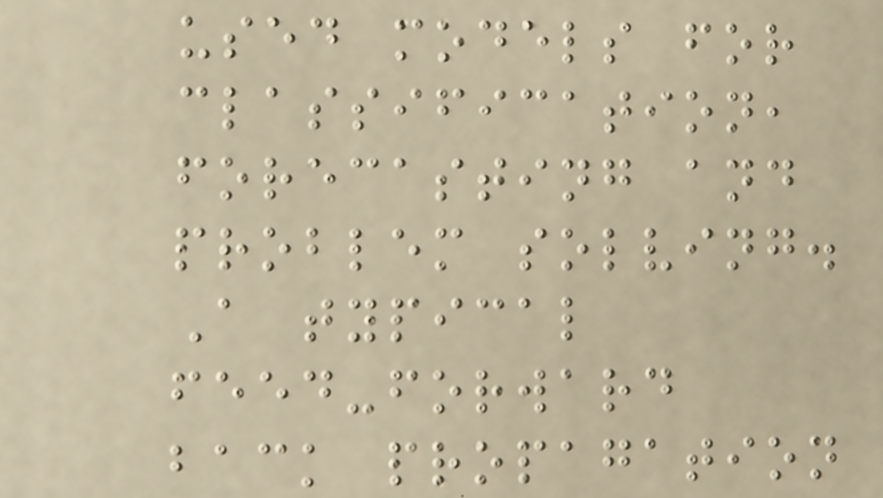used models for
classification,
forecasting and
problem solving.
A typical
feed-forward
back propagation
